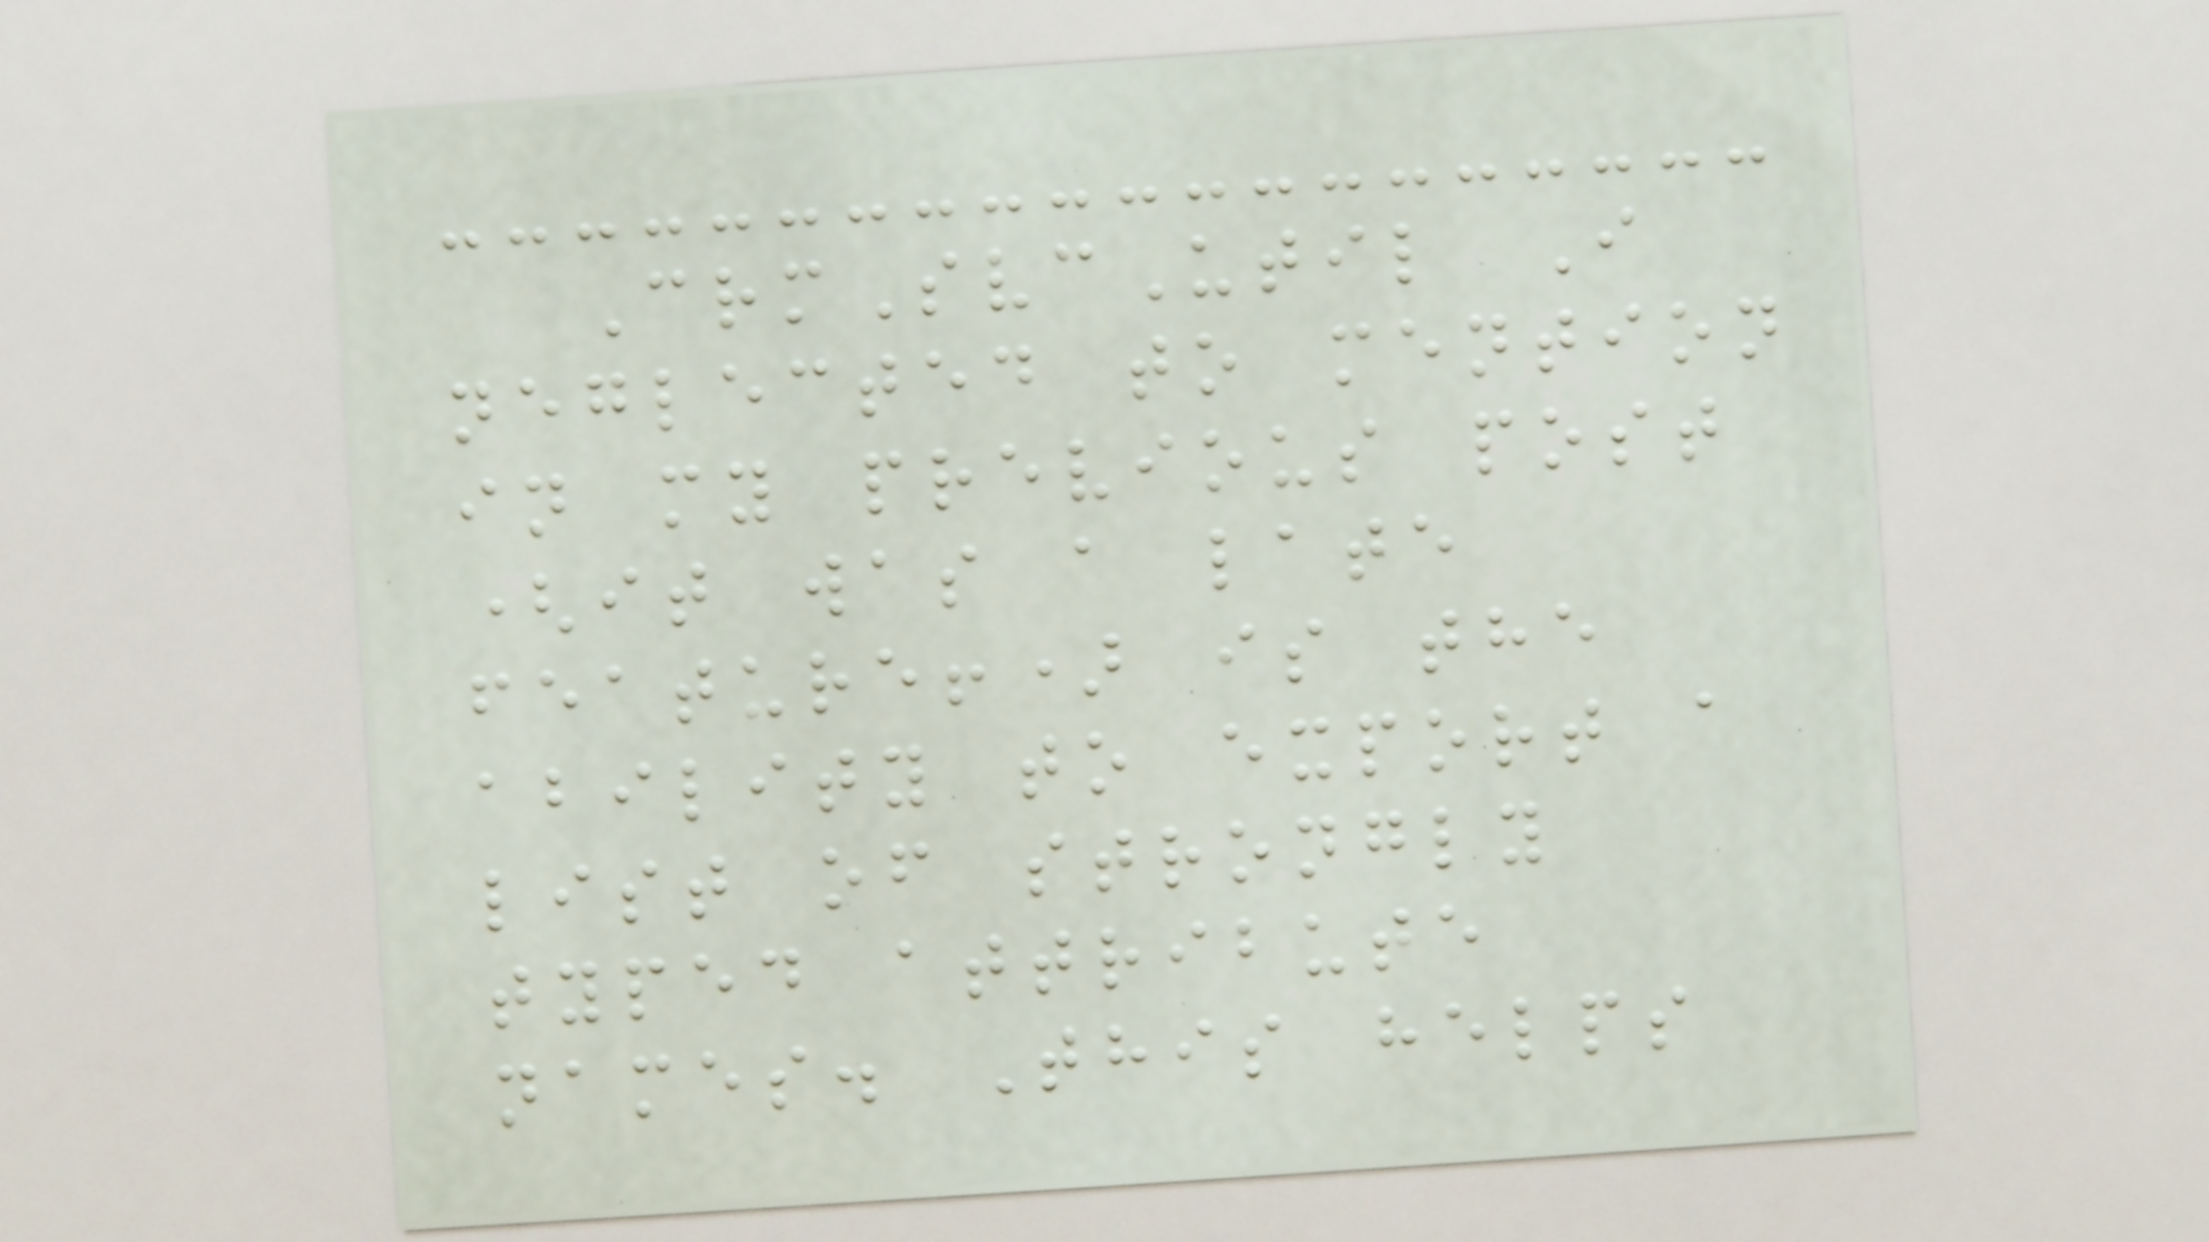CrmSvcUtil I
neglected to mention
in my previous post
(it was a late
feature!) is the
ability to export a
list of strongly
typed attribute
names. This helps
